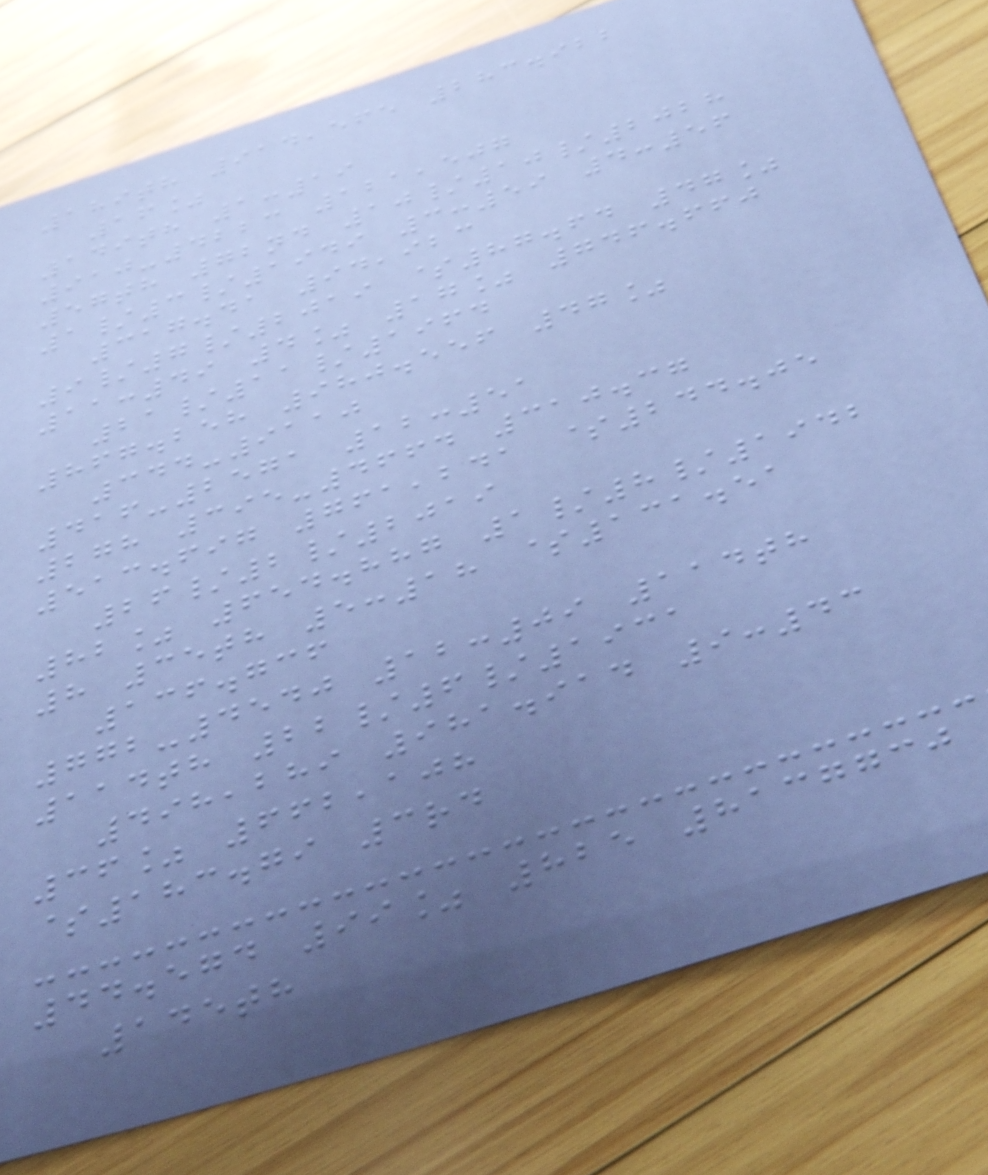189th 914,565 283.922
16%
149th 1:19
910-4223 121,507
57th 72nd 10/10/2028
1/3/1949 3:59 4:56
317.41 94,923
9/7/2019 $87.64 47%
11:49 4% 17% 746.660
21/11/1964
867.258 980.556 47%
344-9110
416-2571 12:51
278 395-4664 310.37
513.697 761,241 $244.05
26/2/2019
82% 654.887 1/8/1942
8 35th 5:18 $131.51
136.736
772-4540 12:09 114th
114th 22/6/1931
498,289 981.914 9:43
36% 662,108
$183.79 3rd
44.574 99% 825 8137730
145th
